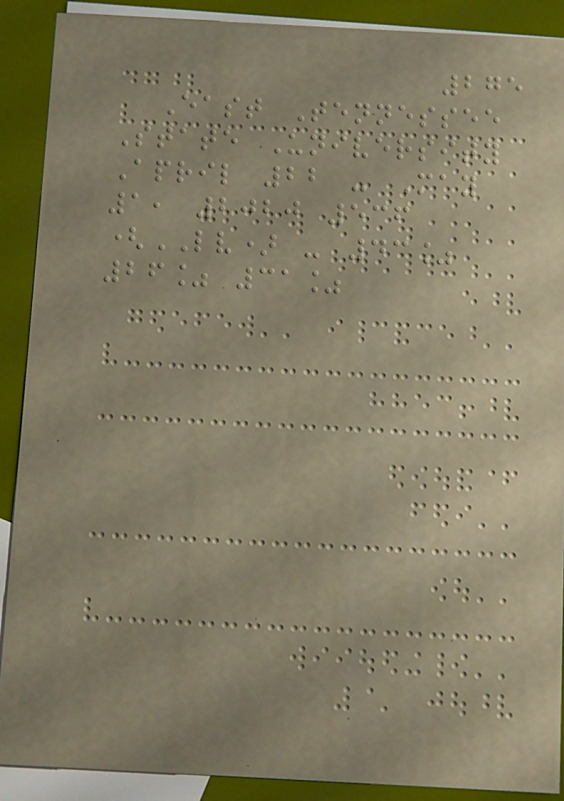275
East Tennessee
State University
April 22 - May
1, 2020 536
(LV) - 43%
26% 31%
